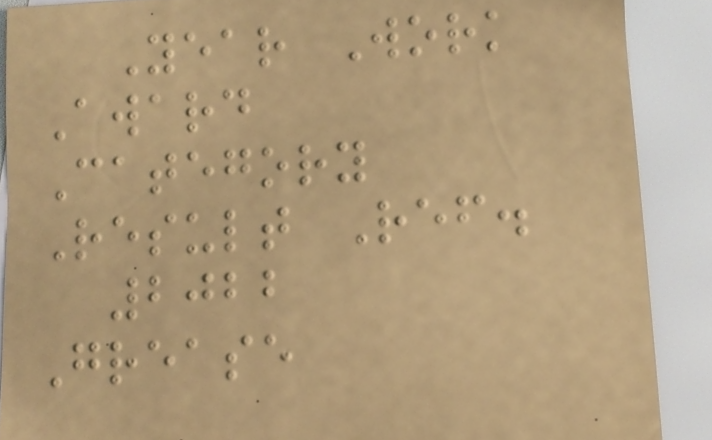Year Work
Award
Category
Result Ref.
2022
Grease
